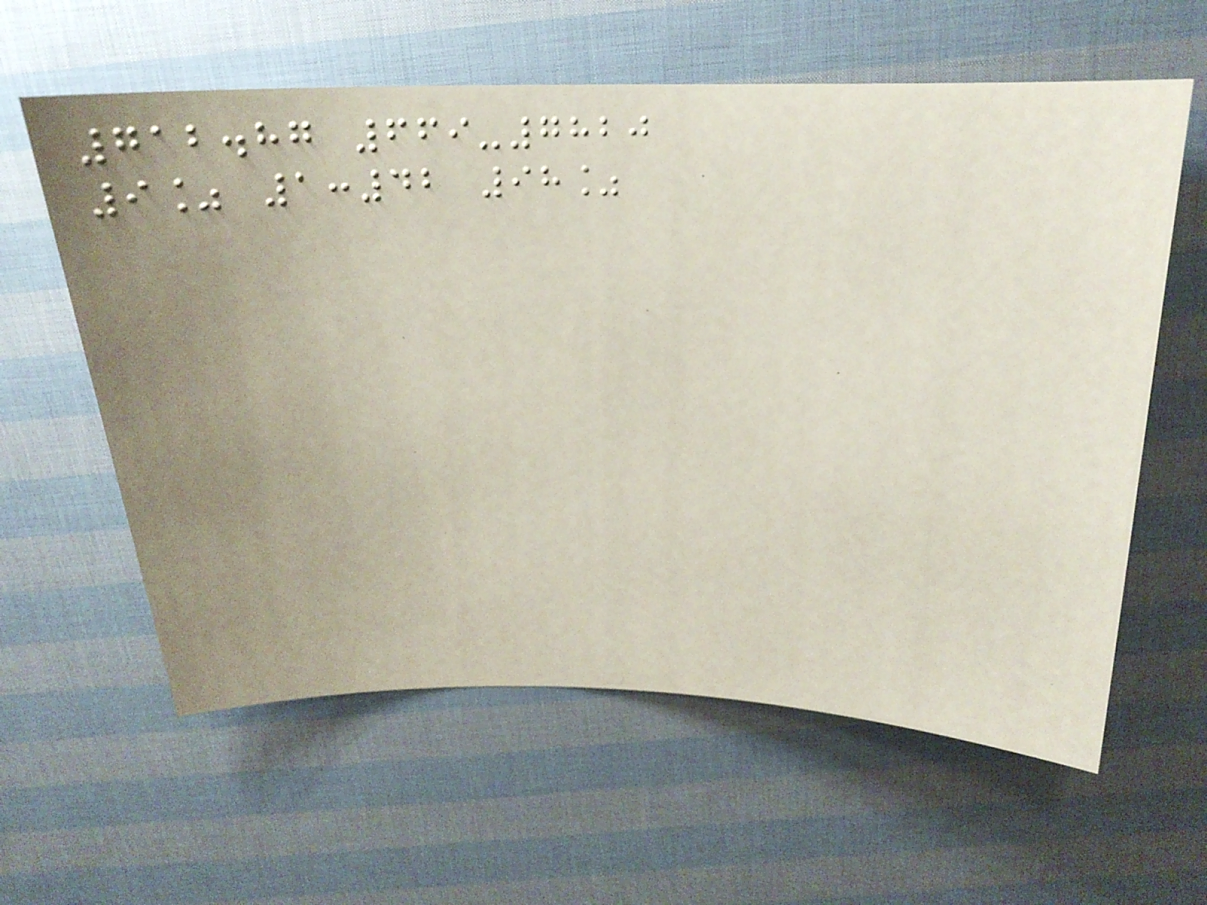712.87 669-7820
9% 1:42 98%
